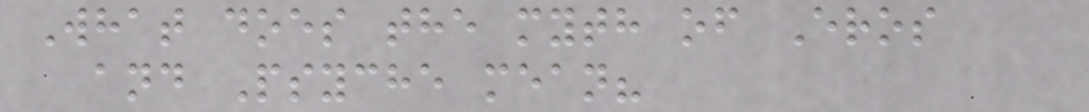What does the myth of Eros
and Psyche mean?
